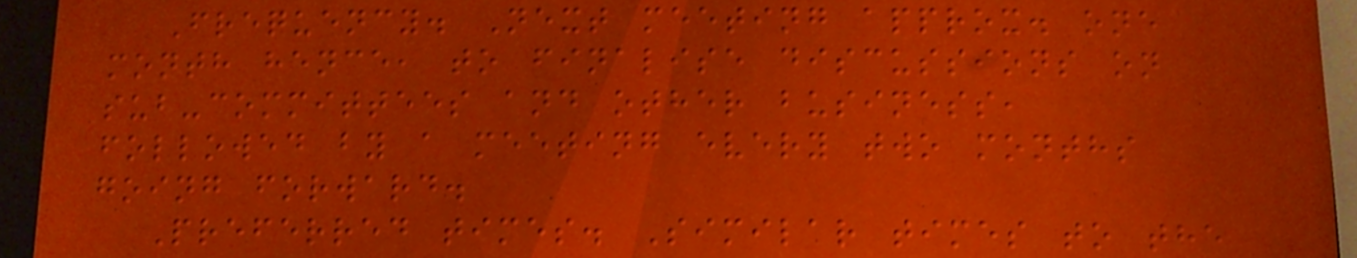Frequency. Next meeting approx. one
month hence, to finalise discussions on
sub-committees and other business,
followed by a meeting every two months
going forward.
Preferred times. Similar times to the
